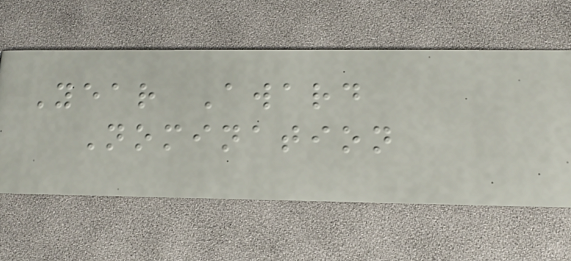Year Award
Nomination
